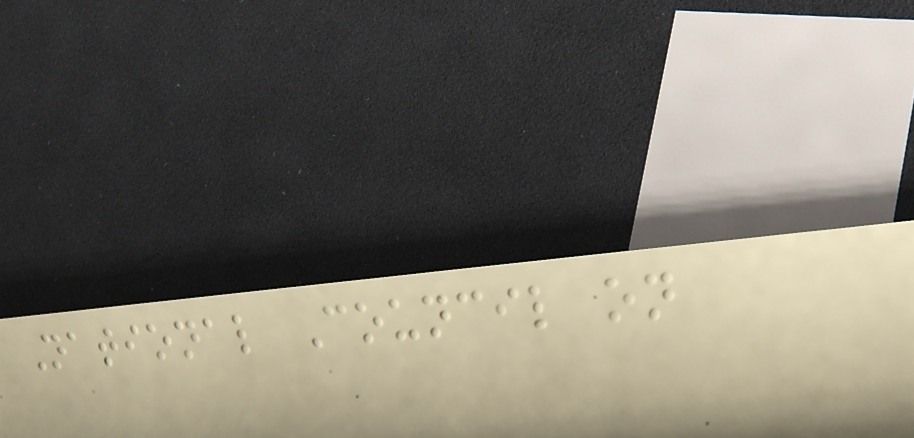National Council on
